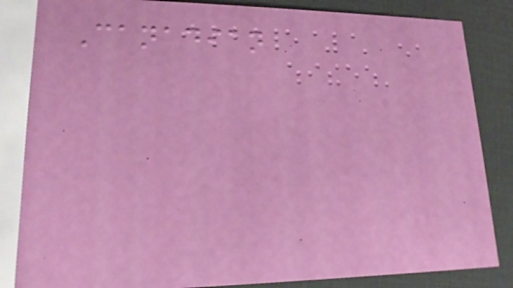Canadian
